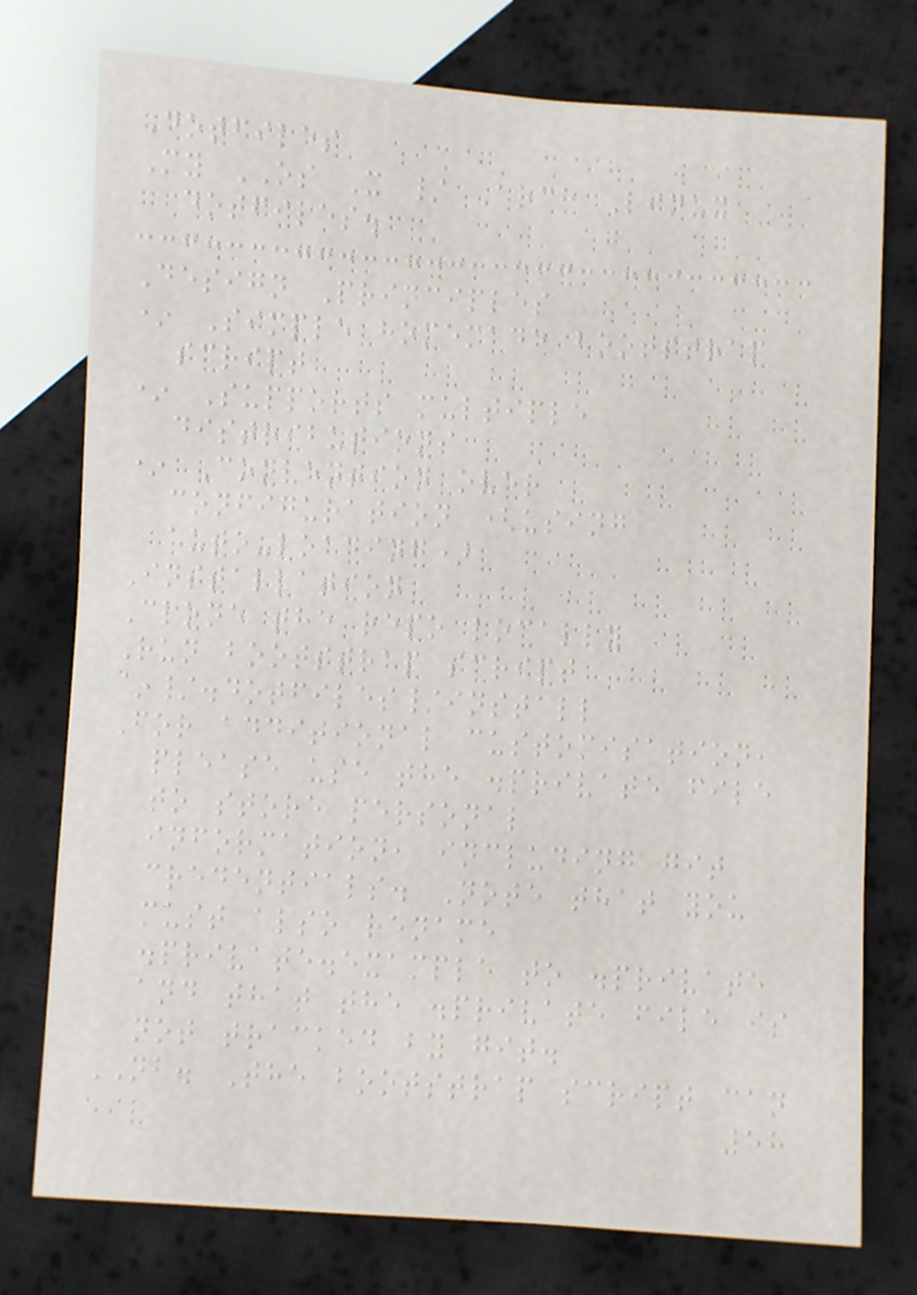Dotfiles
My OS X / Arch Linux
dotfiles.
Design Principles
* Simple homemade bootstrap
script
* Supports multiple
distributions
* Convention over
configuration (using
auto-loading)
Installation
Clone the repo locally
Run bootstrap script
~/.dotfiles/install
For additional customisation,
please use the .private file
to store personal
information, including git
credentials. Note that you
must also rename
.private.example to .private
and that the .private file is
not tracked by git.
NB. The bootstrap script can
58
